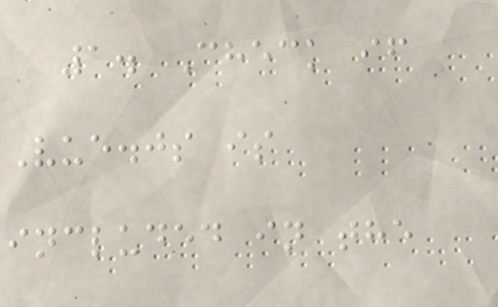1. Check if
Vue.js is
included in the
